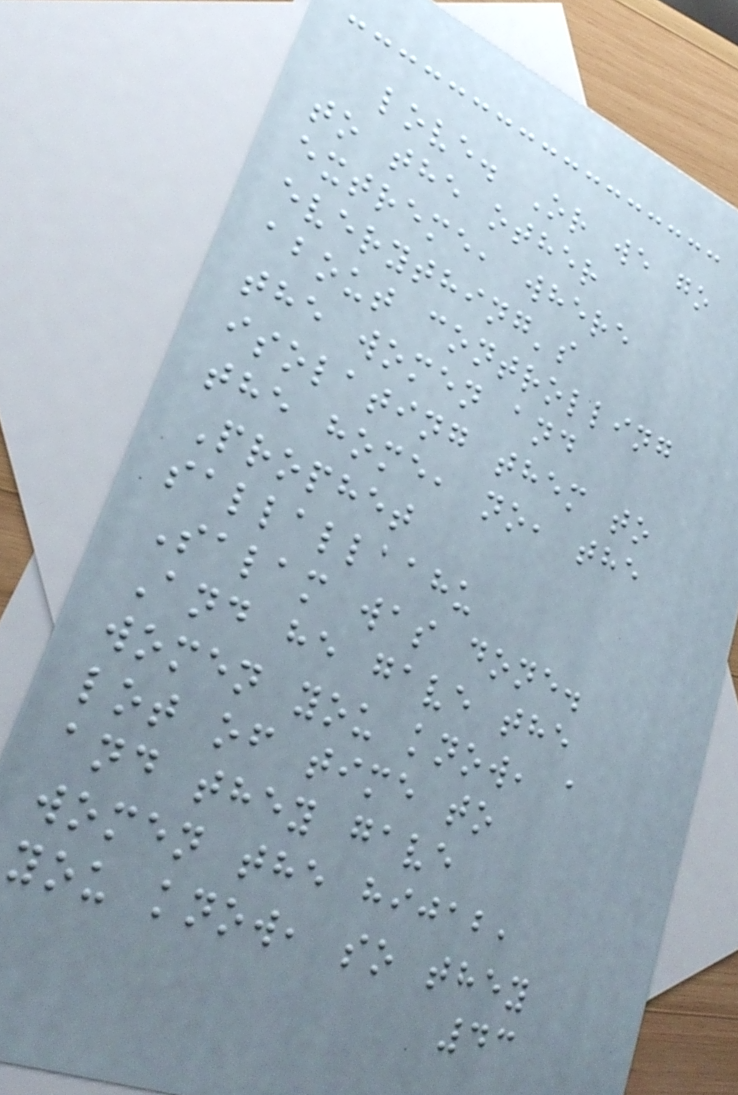love. Or we go
to the other
extreme, where
everything's
about controlling
the women and
isolating them to
the home, no, the
Prophet
sallallaahu
Salam was done.
And he gave the
women you know, a
lot of time to
and they gave
women the hijab,
you know, so they
43
